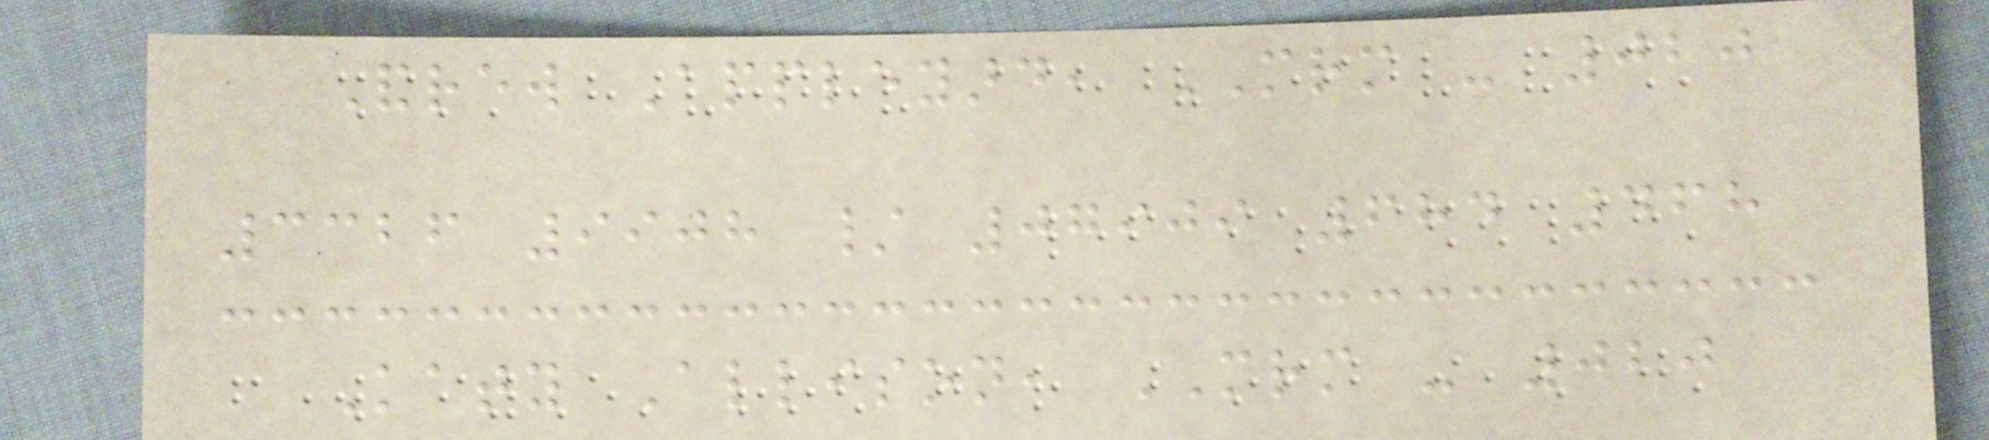Andrew Appleyard, MRM - 020
3326 9908 / 07909 684 468
Katy Allison, MRM - 020
